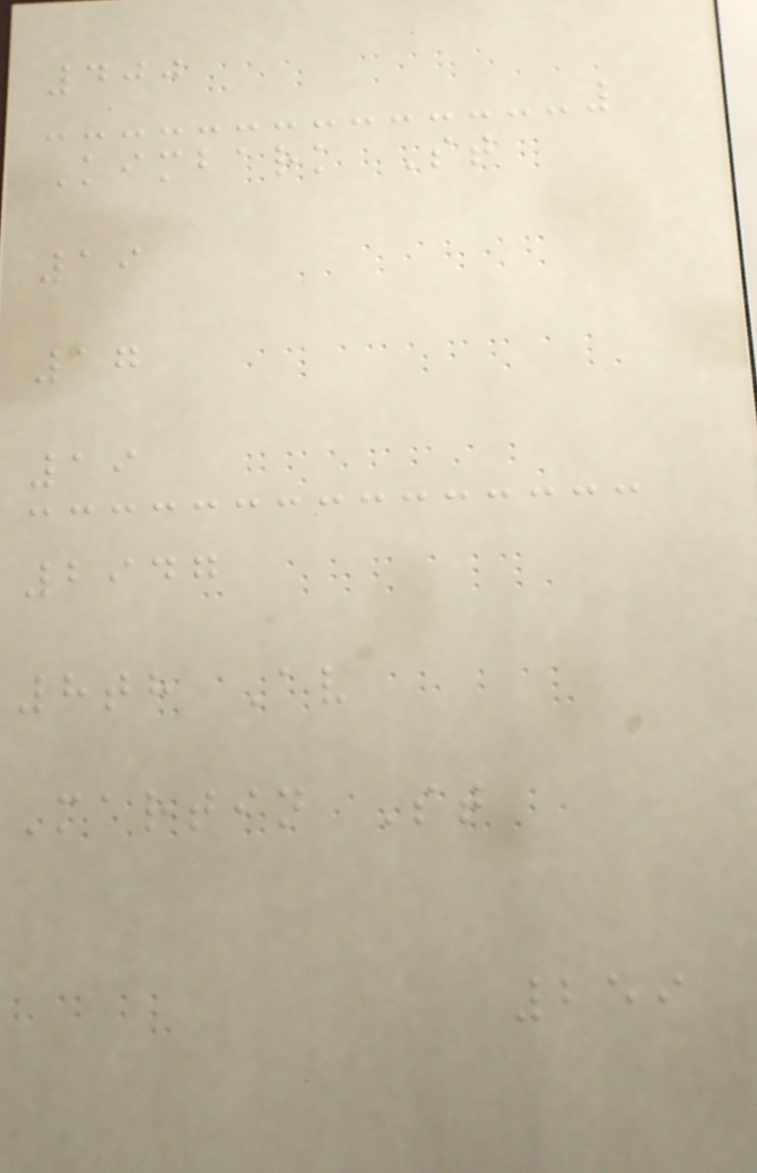400
Kimbark St
19
17
19
2947
8th Av
Martin St
259
